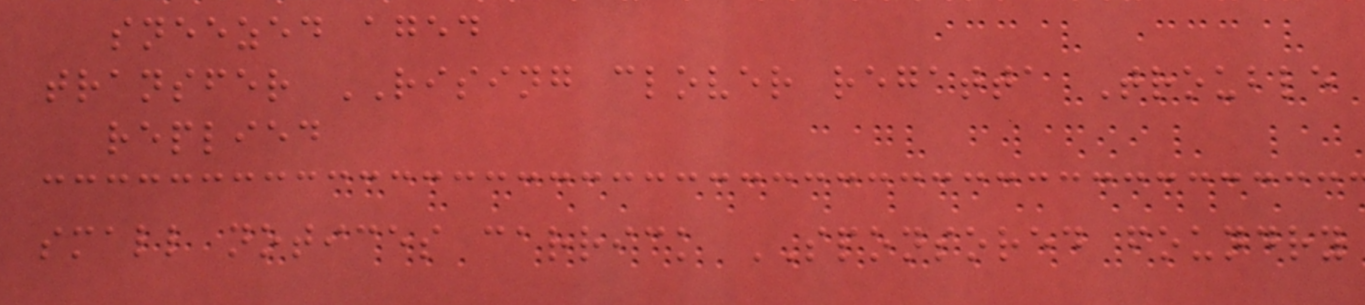sneezed aged
transfer RISING clover regatta Trouble
replied
small notices carrick SPONSORED foundry
